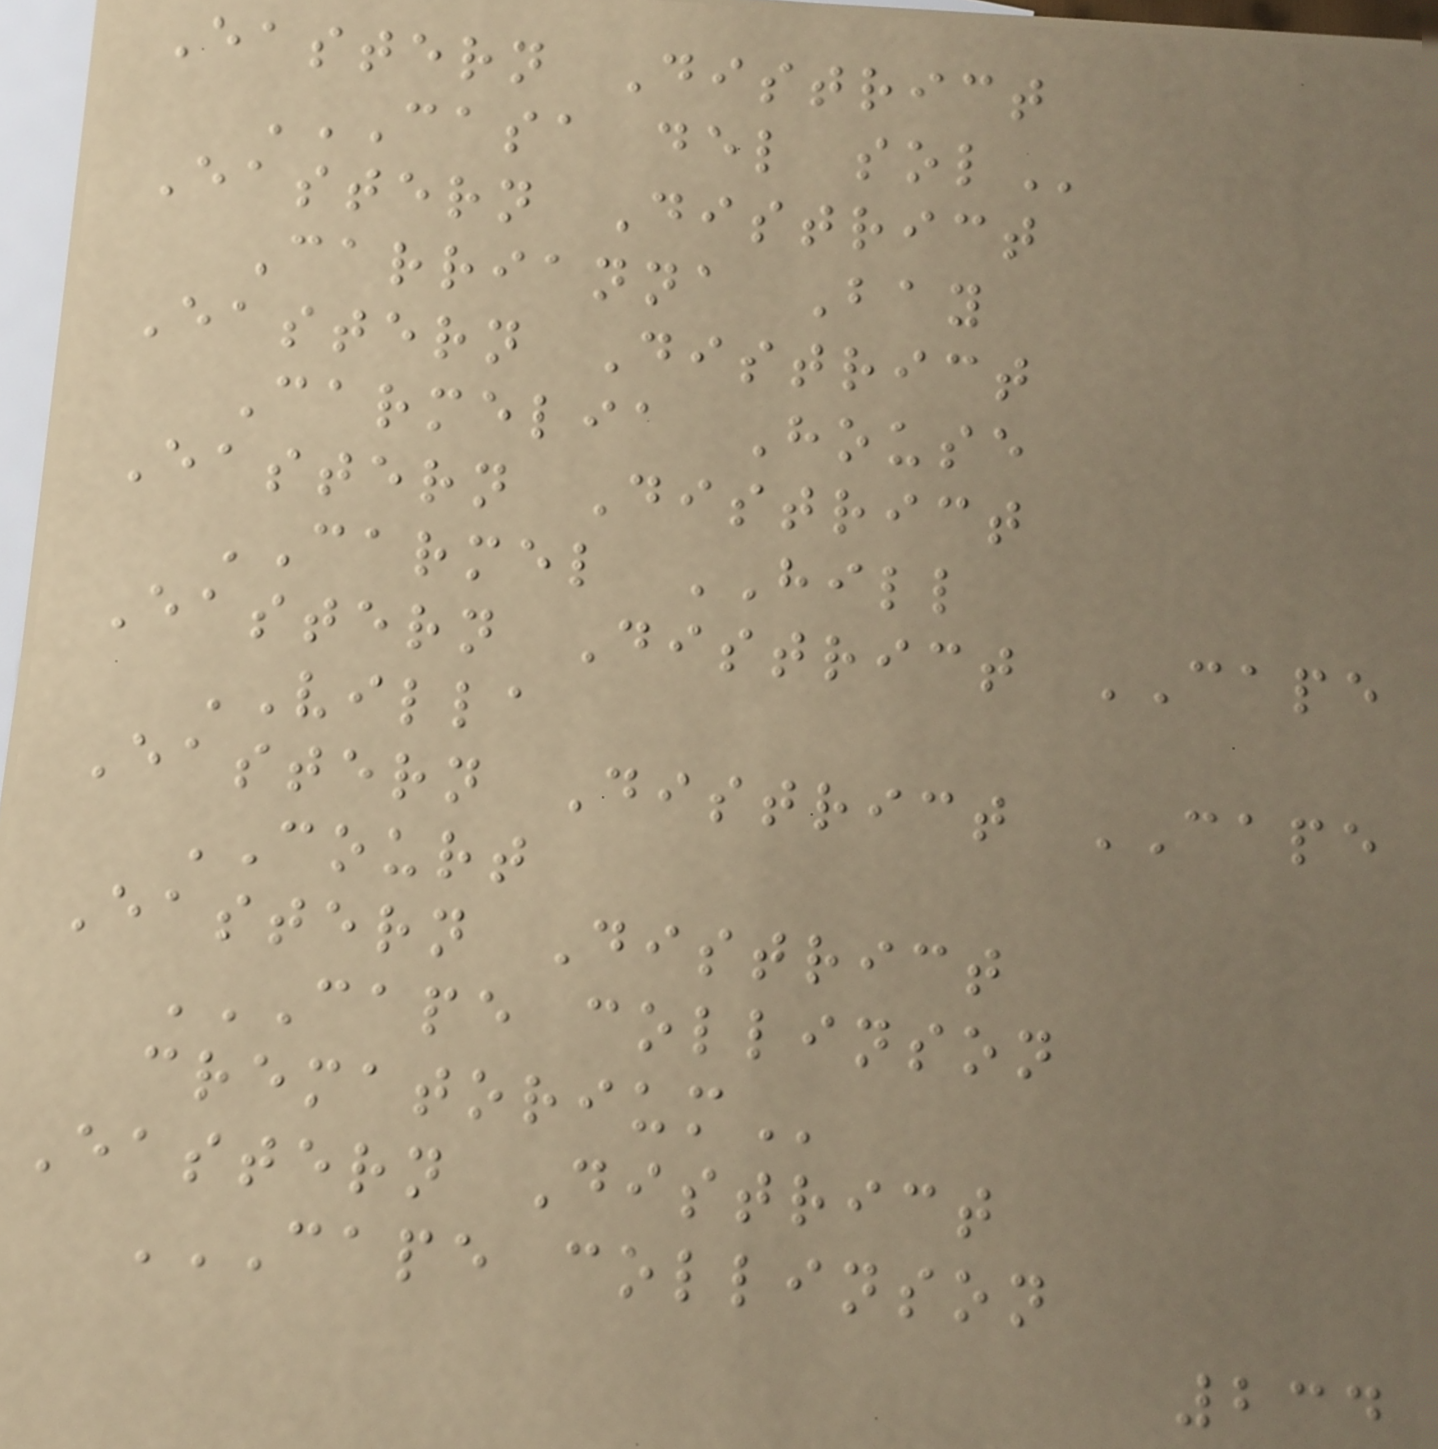Eastern District
CASA DEL SOL
Eastern District
Carrianna Bay
Eastern District
Carmelia House
Eastern District
CARMEL HILL
Eastern District CAPE
VILLA
Eastern District CAPE
COURT
Eastern District
CAPE COLLINSON
CREMATORIUM
Eastern District
CAPE COLLINSON
234
